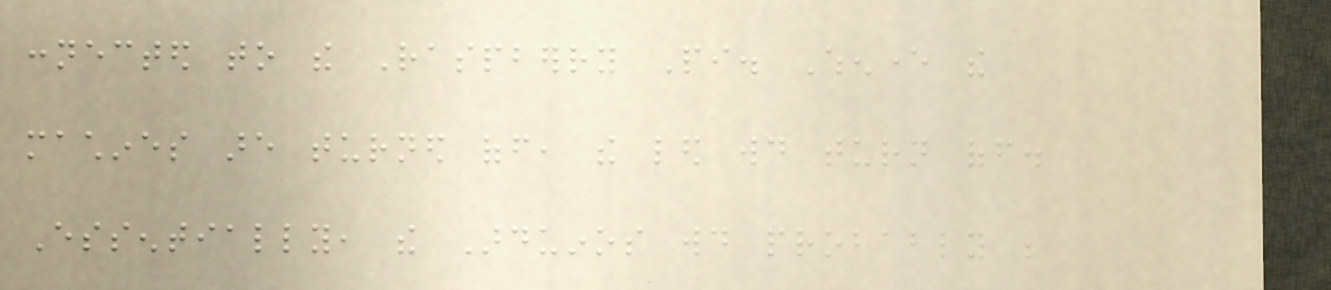connected to the Raspberry Pi. Whenever the
machines are turned off, the led would turn off.
Essentially, the Arduinos would probably be
